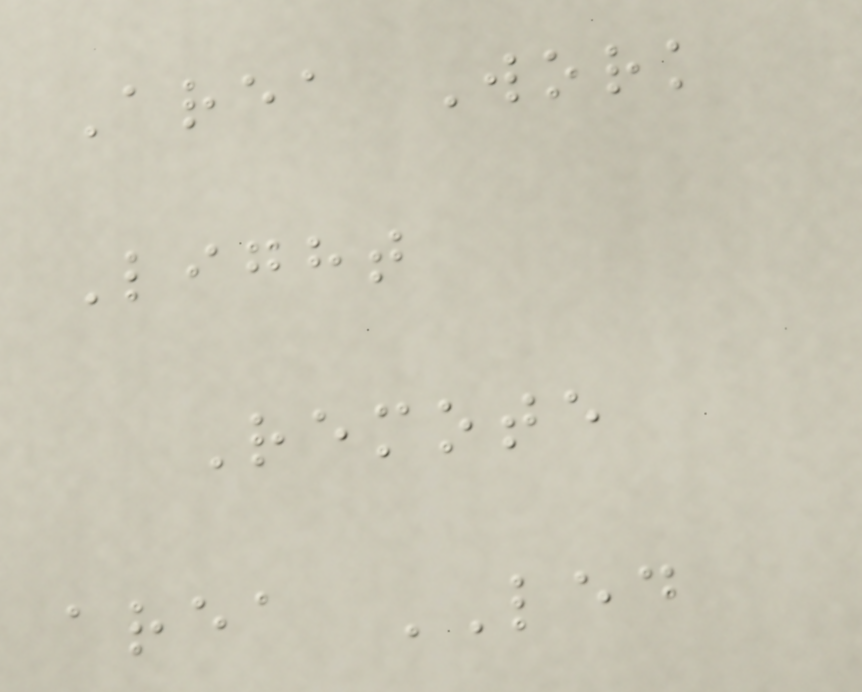Area Work
Light
Remote
area LED
